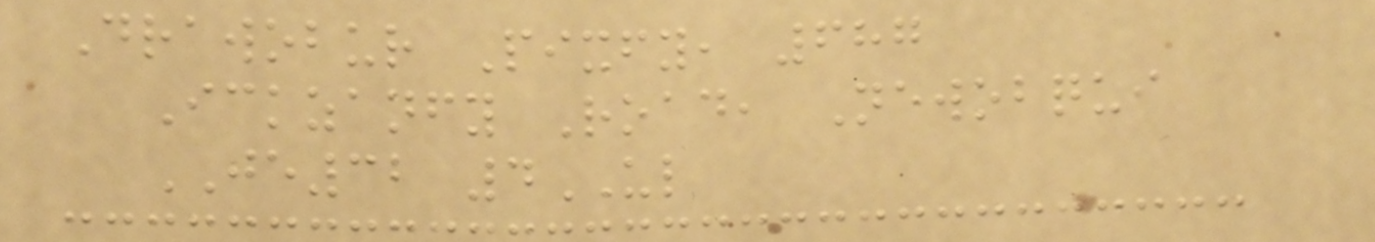Drawobur Pixfy, 687
Ickzanfy Road, Newobqui
JE32 4UL
